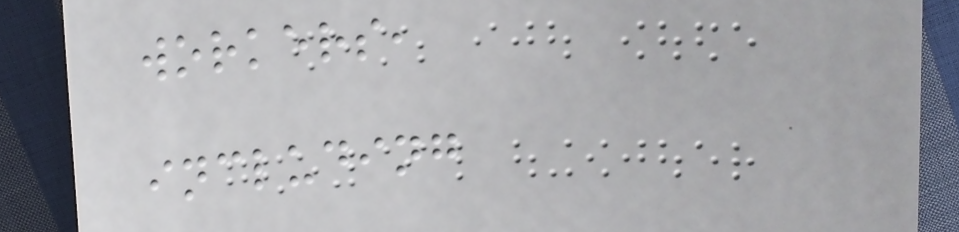workers,
including
